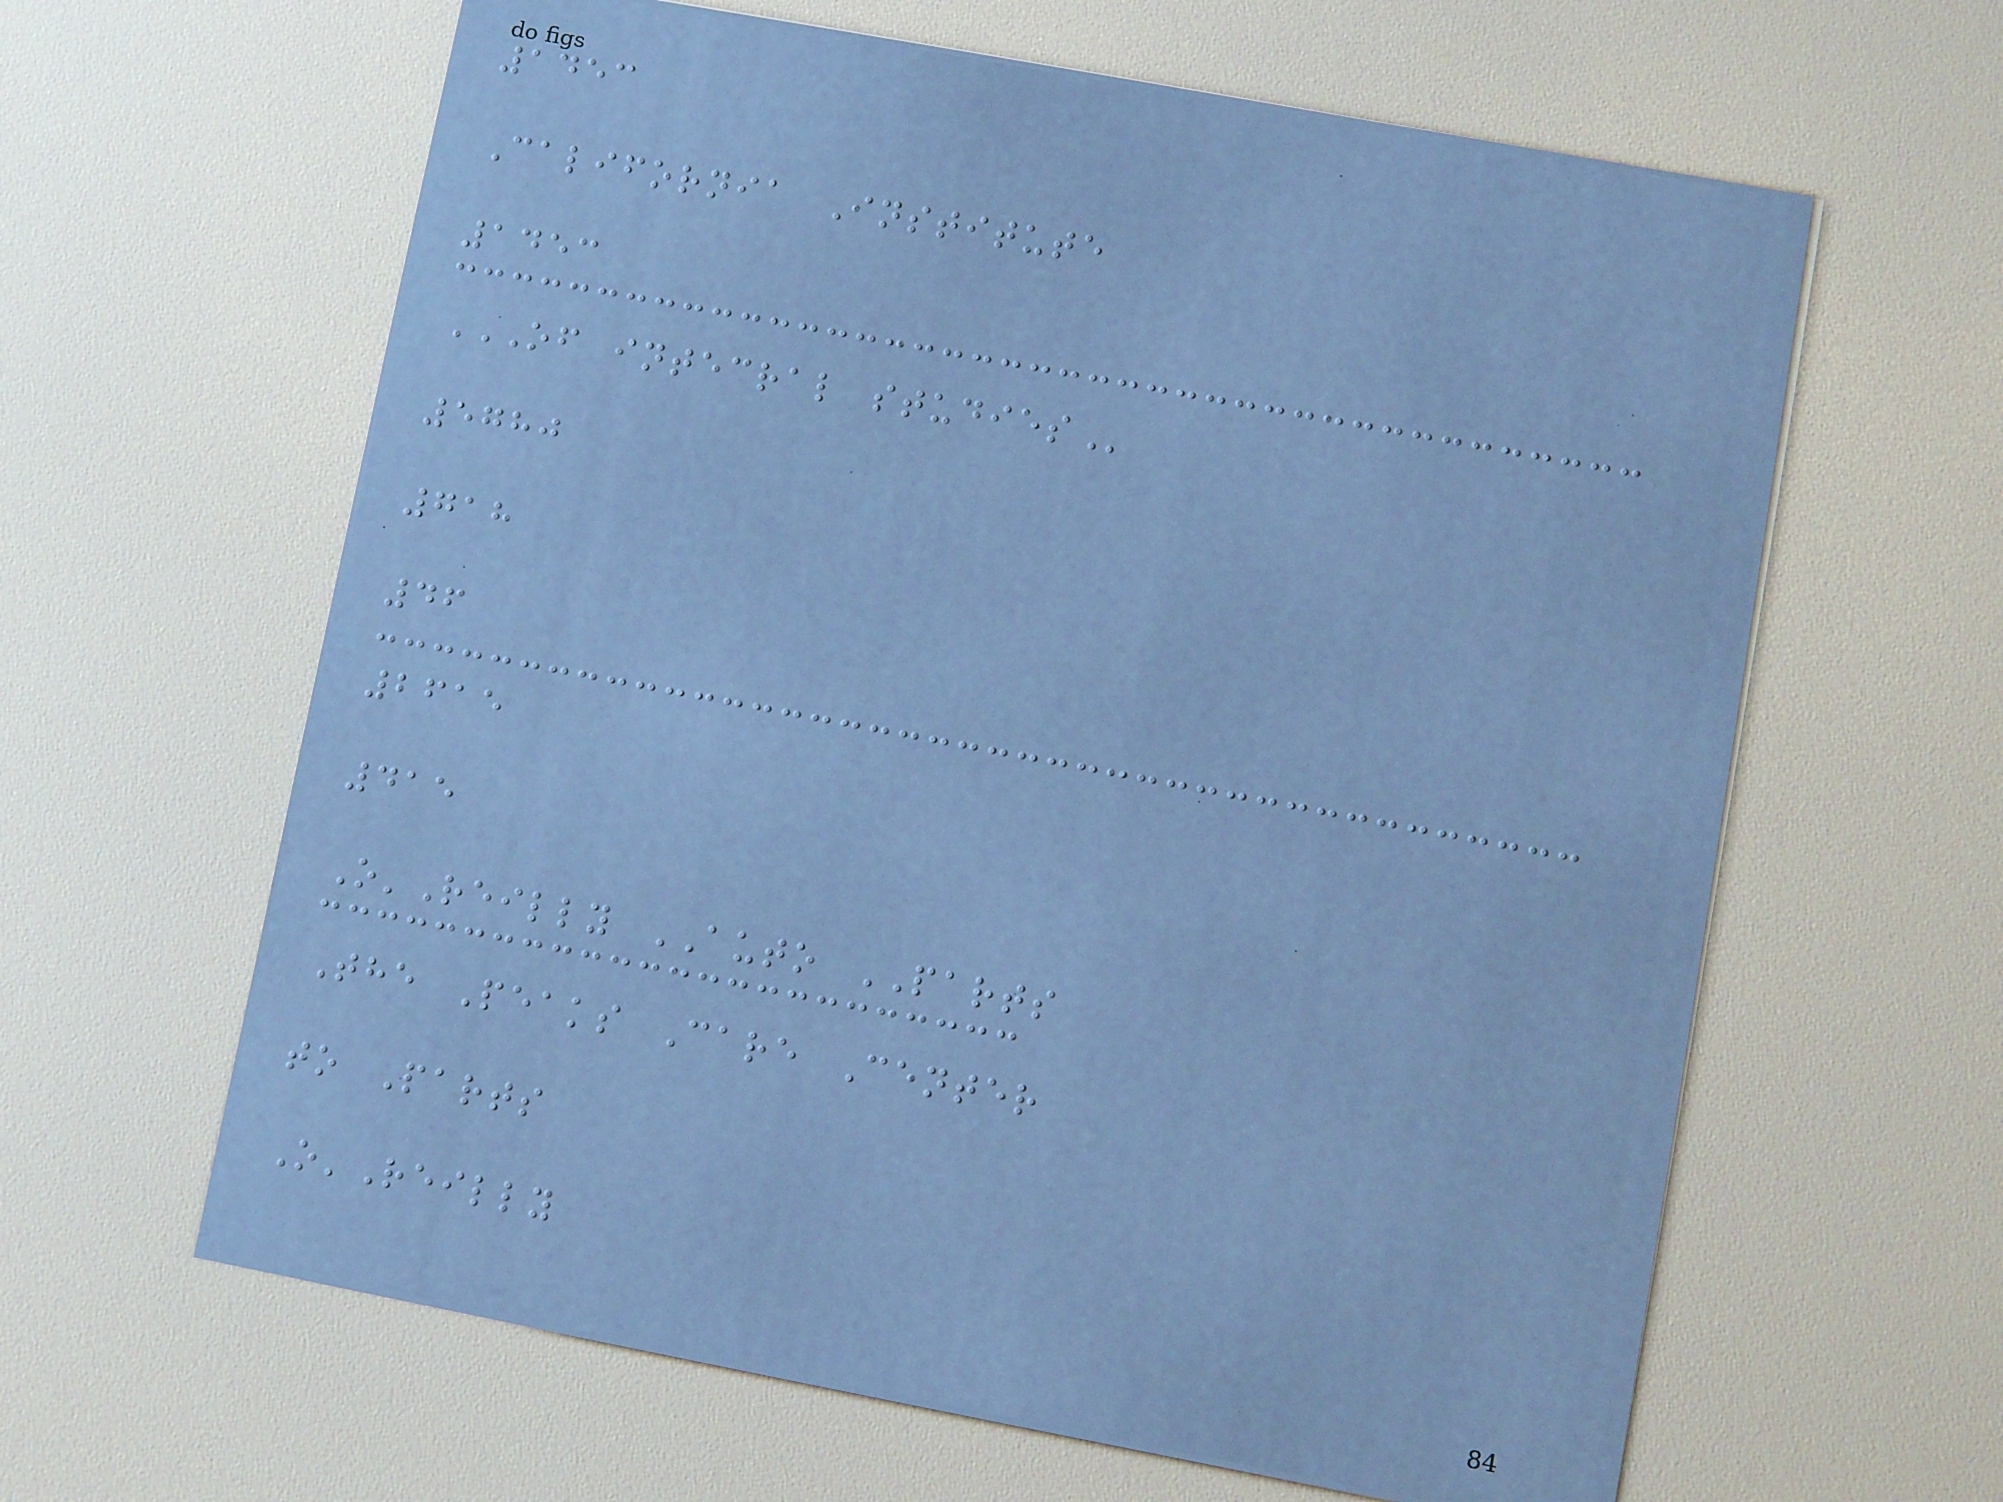1453
California Institute
1453
OF INTECRAL STUDIES
5780
718
46
2615
415
O'Reilly AUTO PARTS
The Peaks Care Center
to Parts
O'Reilly
